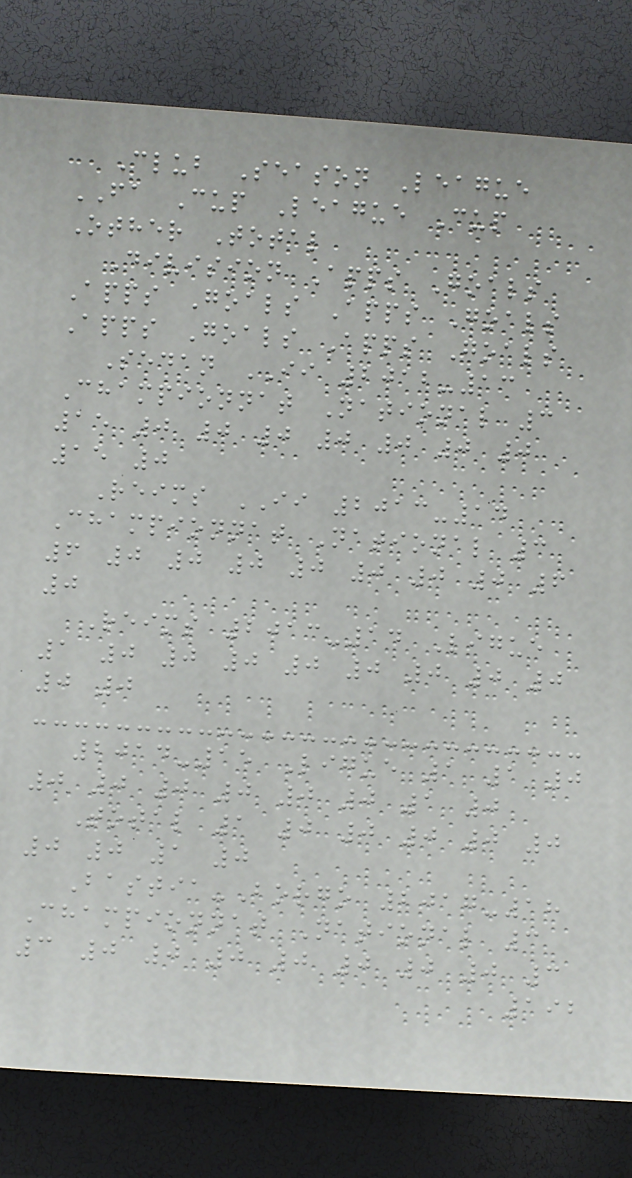Club Season League
FA Cup League Cup
Other Total
Division Apps Goals
Apps Goals Apps Goals
Apps Goals Apps Goals
Sedan II 2012-13
Championnat National 3
15 0 0 0 0 0 0 0
15 0
Reims II 2013-14
Championnat National 3
6 0 0 0 0 0 0 0 6
0
Reims 2013-14 Ligue
1 0 0 0 0 0 0 0 0
0 0
2014-15 Ligue 1 1 0
0 0 0 0 0 0 1 0
Total 1 0 0 0 0 0
0 0 1 0
Bastia-Borgo 2017-18
Championnat National 3
3 0 0 0 0 0 0 0 3
192
